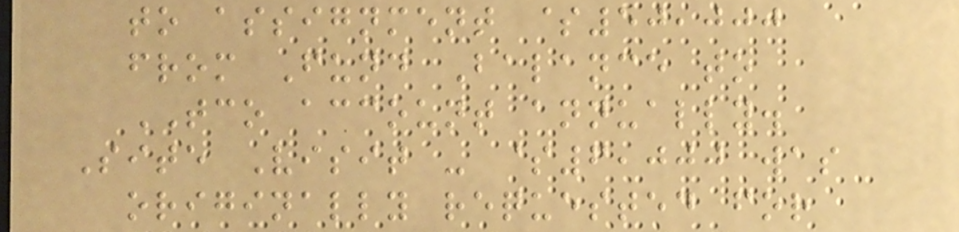to assignment $50,000
from Fund Balance to
TCO account annually.
Site Visit - $6,000 was
originally requested for
